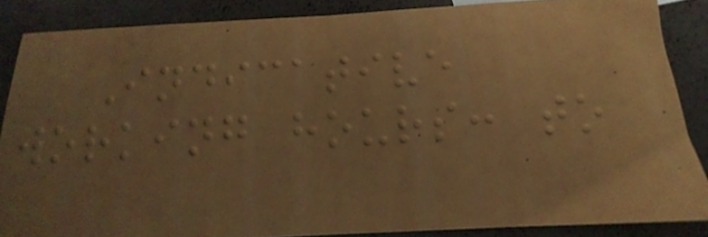Indicative
working hours: to
